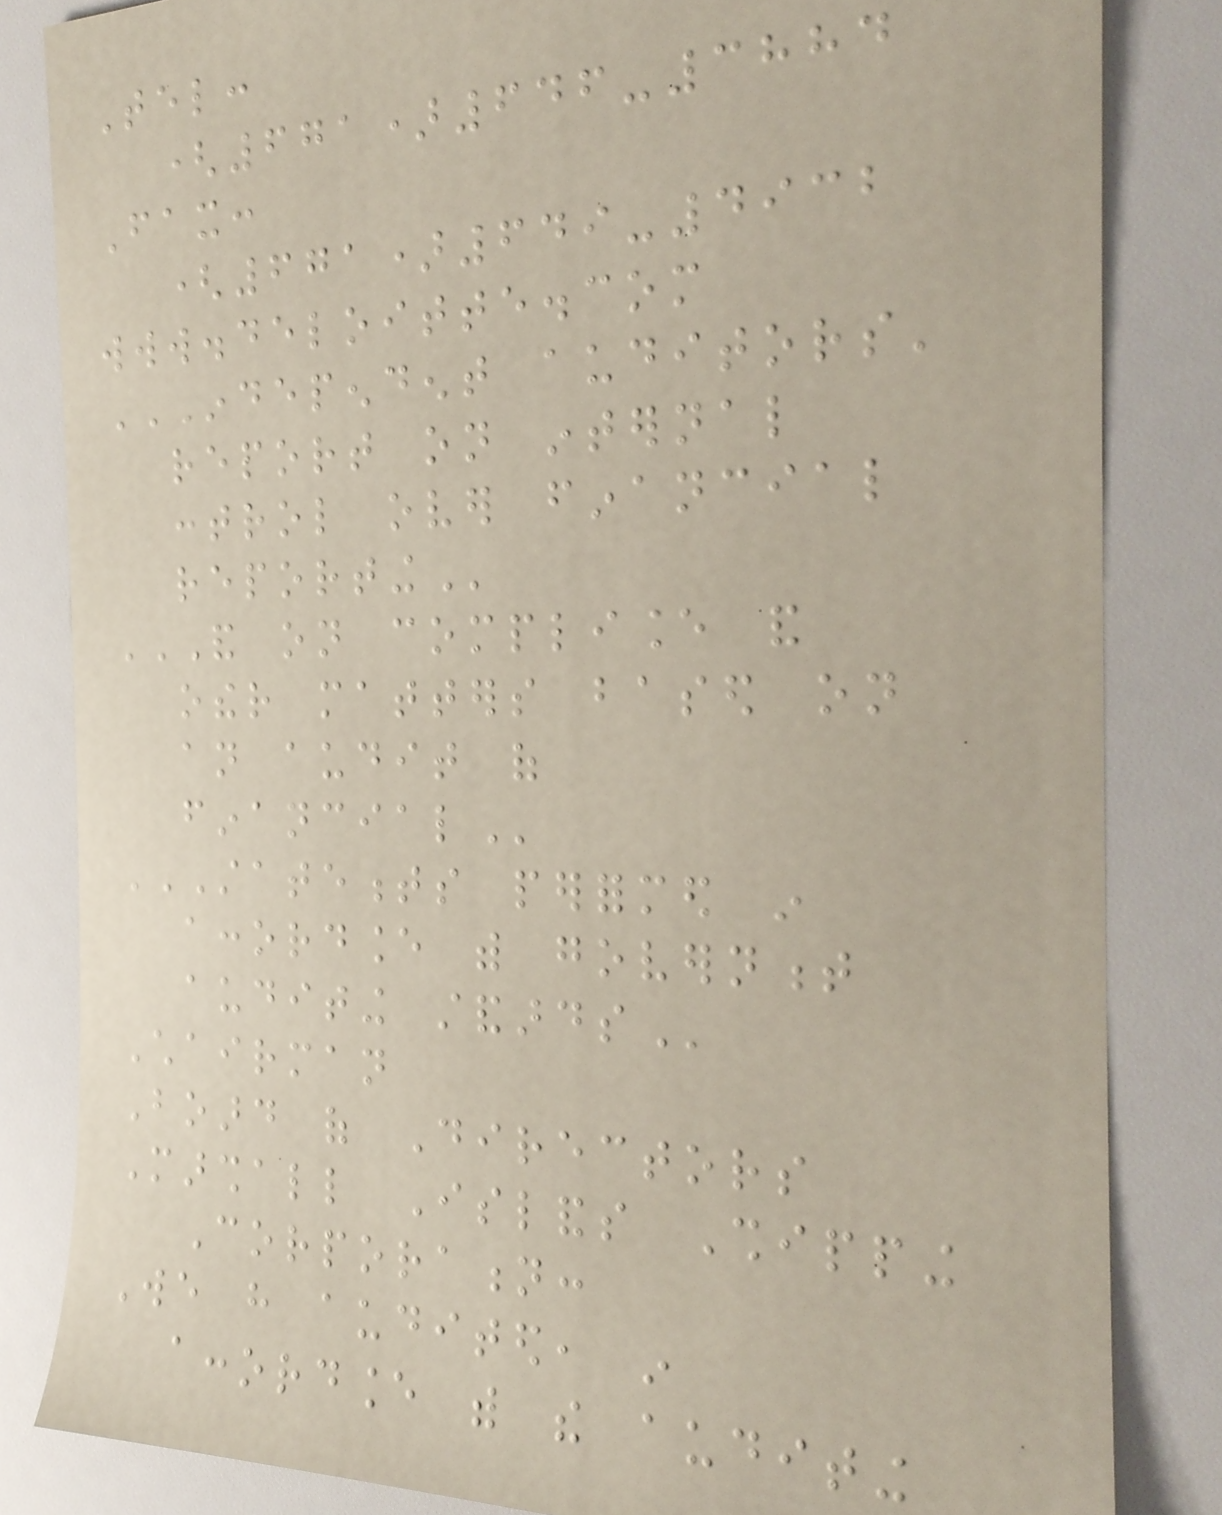Tel:
(671)646-3884
Fax:
(671)649-4932
www.deloitte.com
INDEPENDENT AUDITORS'
REPORT ON INTERNAL
CONTROL OVER FINANCIAL
REPORTING
AND ON COMPLIANCE AND
OTHER MATTERS BASED ON
AN AUDIT OF
FINANCIAL
STATEMENTS PERFORMED IN
ACCORDANCE WITH GOVERNMENT
AUDITING STANDARDS
Chairman
Board of Directors
Marshall Islands Shipping
Corporation:
We have audited, in
accordance with the auditing
